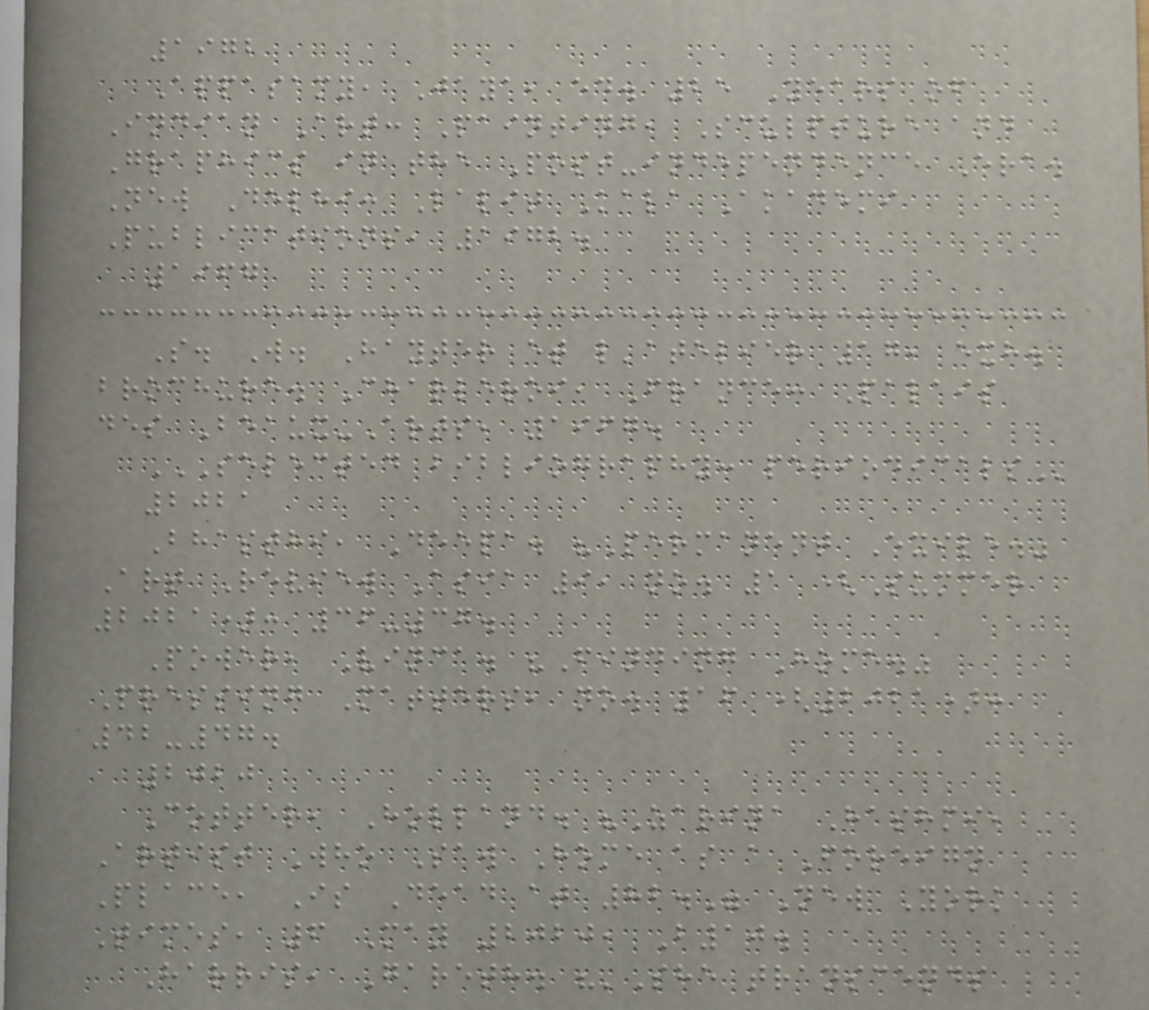1972
Appasamy, Jaya, ed. 25 Years of
Indian Art: Painting, Sculpture and
Graphics in the Post-independence Era.
New Delhi: Lalit Kala Akademi
Publications, 1972.
1967
S. W. Hayter et l'atelier 17, exh.
brochure. Charleroi, France: Palais
des Beaux-Arts, 1967.
SELECTED BIBLIOGRAPHY: PERIODICALS
2021
Bhasthi, Deepa. "Permanent Exile."
Art Review Asia 9, no. 1 (Summer
2021): 36-37.
Power, Vinca. "Finding Home."
Pressing Matters, no. 16 (2021):
42-47.
2020
Cotter, Holland. "Zarina Hashmi,
Artist Who Saw Home as a Foreign
Place, Is Dead at 82." New York
Times, 6 May 2020, B10.
Harris, Gareth. "'She transcends
